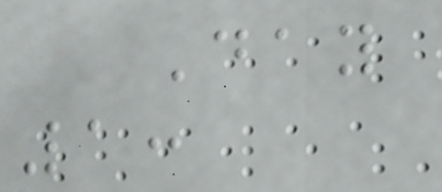Day
1:
